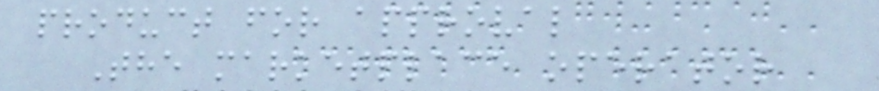product for approval
The marketplace operator
